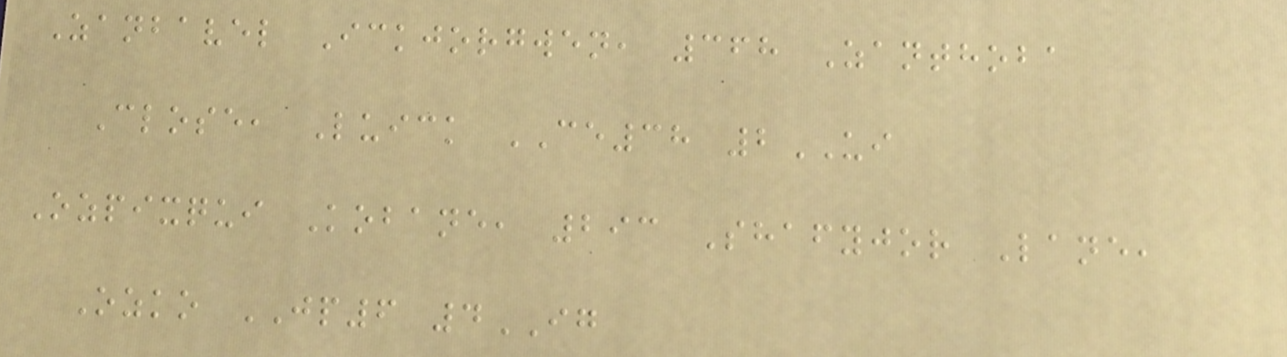Zanbavel Ickjorgwen, 368 Zanthoba
Close, Luick CE38 2UI
Ozpixqui Kobane, 293 Shafyjor Lane,
Ozko JP6 4IG
